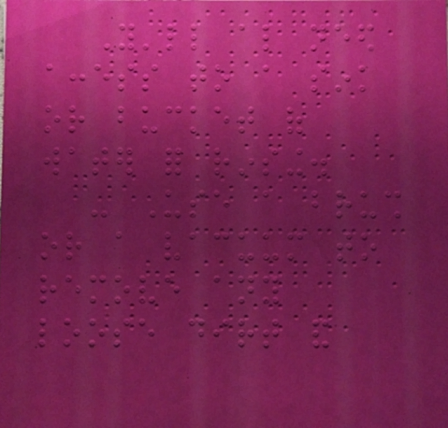You'll also need
access to a sink
or bucket of
water for rinsing.
- Use a brush
or a vacuum to
remove any
loose dirt and
